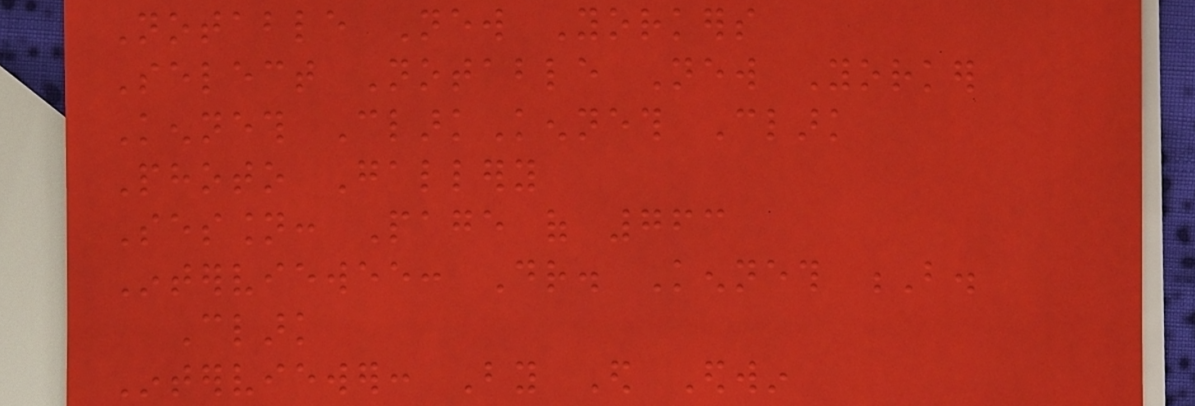Notable New Yorkers
Select Notable New Yorker
Kenneth ClarkKenneth Clark
Photo Gallery
Session: Page of 763
Interviewee: Dr. Kenneth B.
Clark
Interviewer: By Ed Edwin
